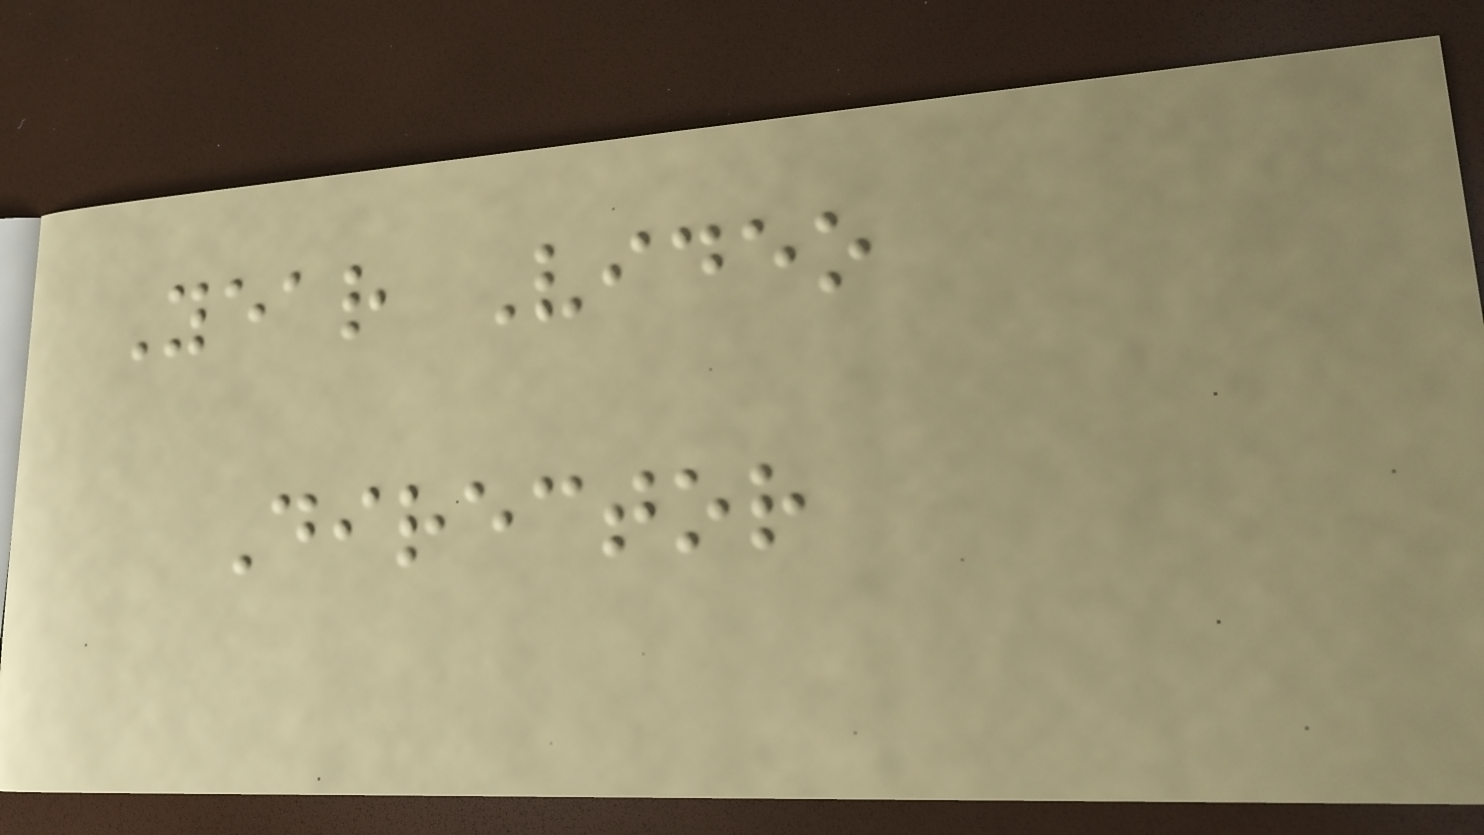Year Video
Director
